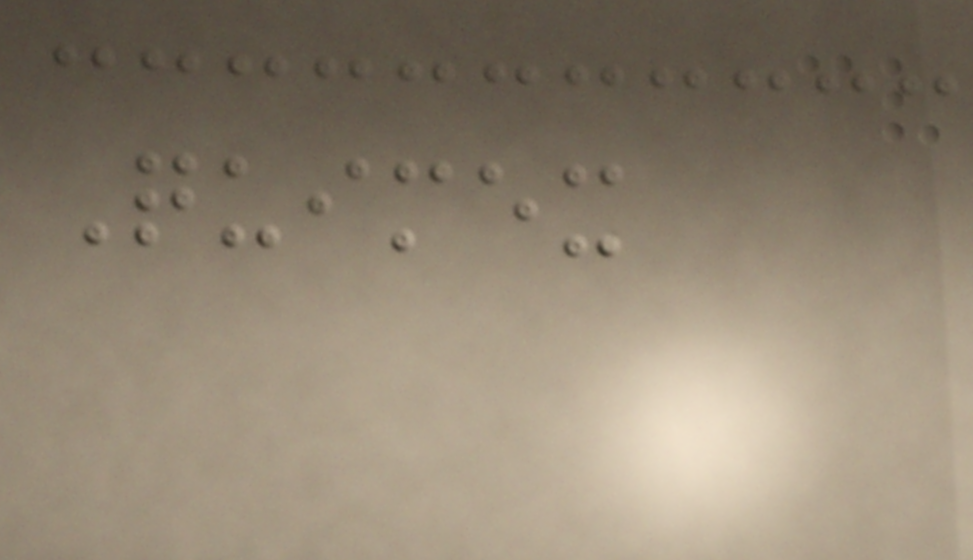Quimex
